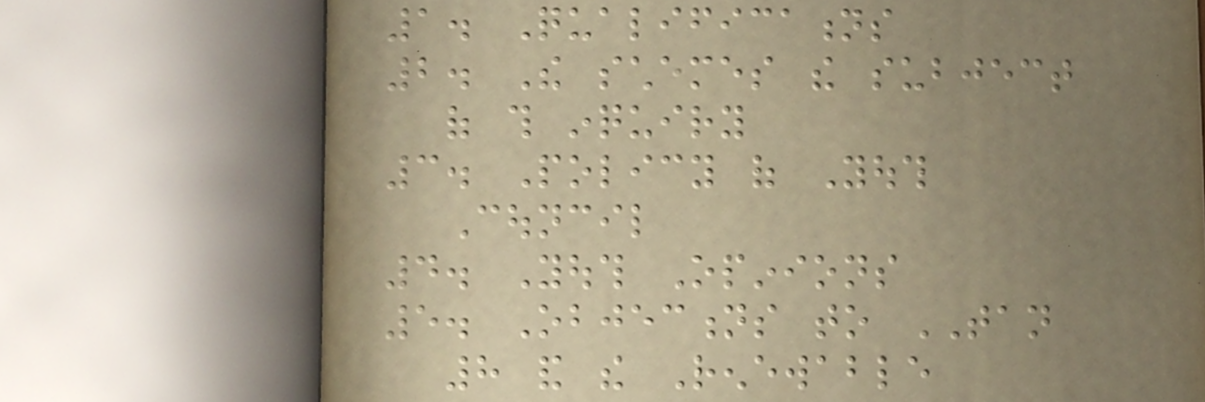1. Qualifications
2. The schemes the subject
of this inquiry
3. Policy of Youth
Council
4. Youth Opinions
5. Objections to TAN
8 and the Renewable
